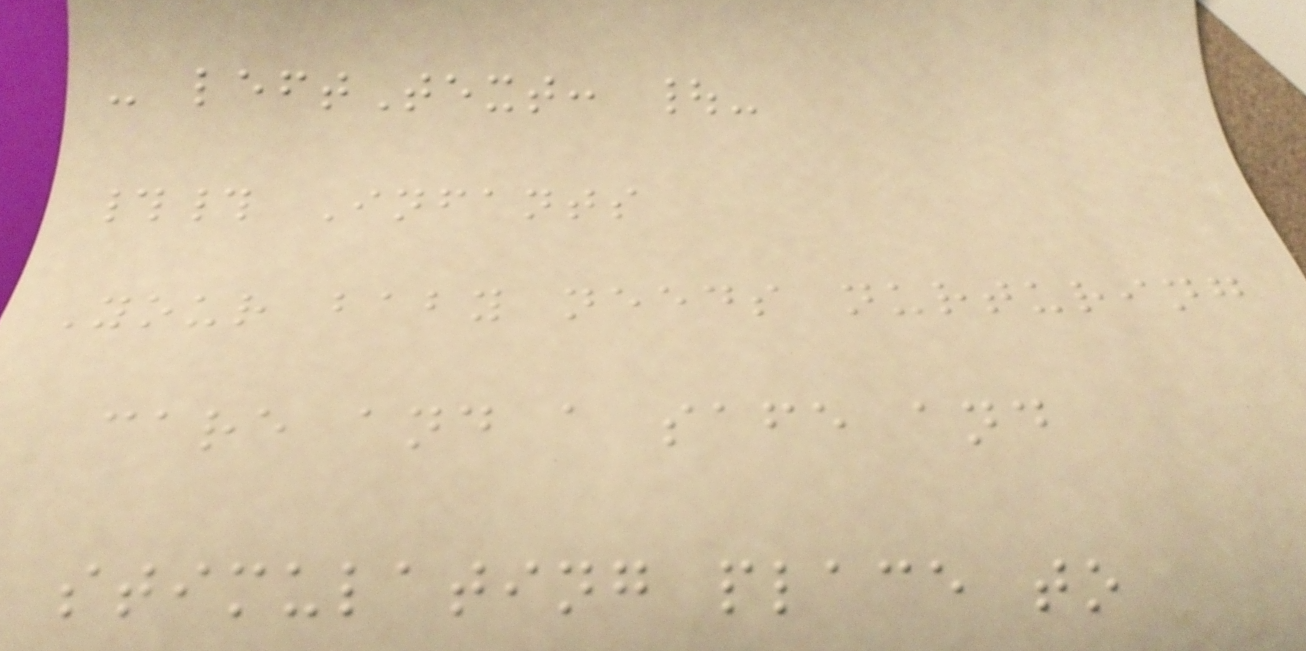- leftText: |-
## Infants
Your baby needs nurturing
care and a safe and
stimulating place to
